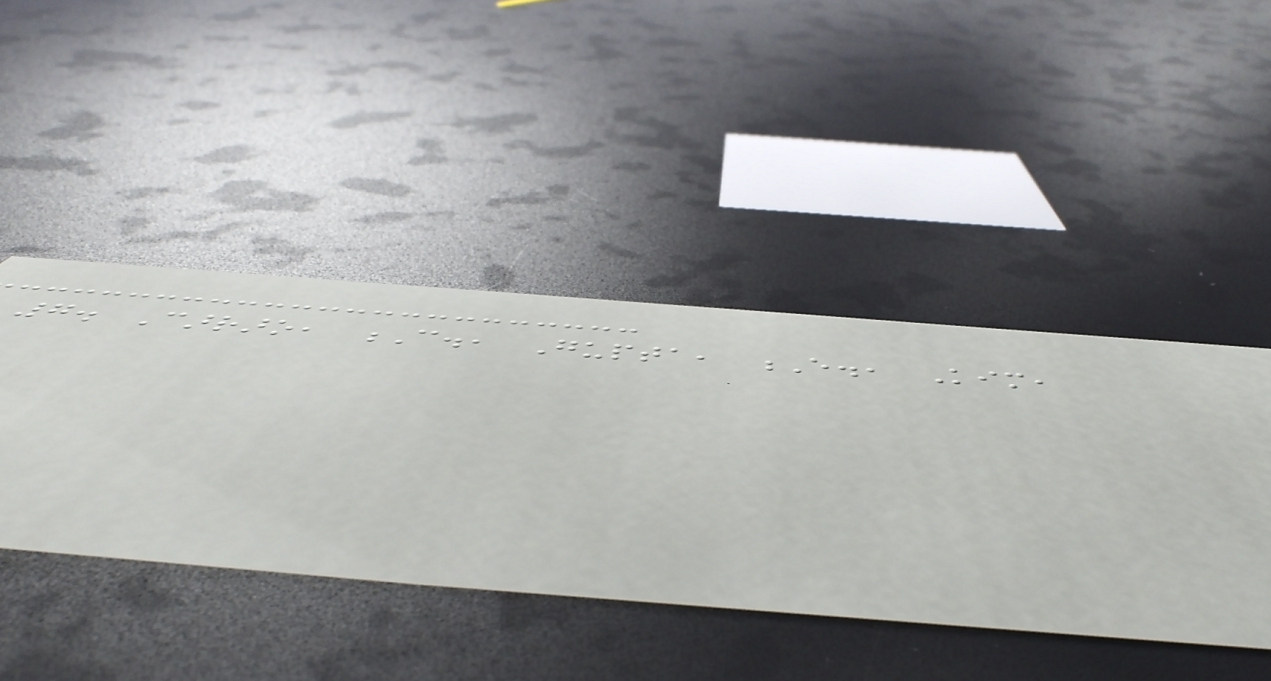7. Carraro, C., Gupta, E., Kim,
